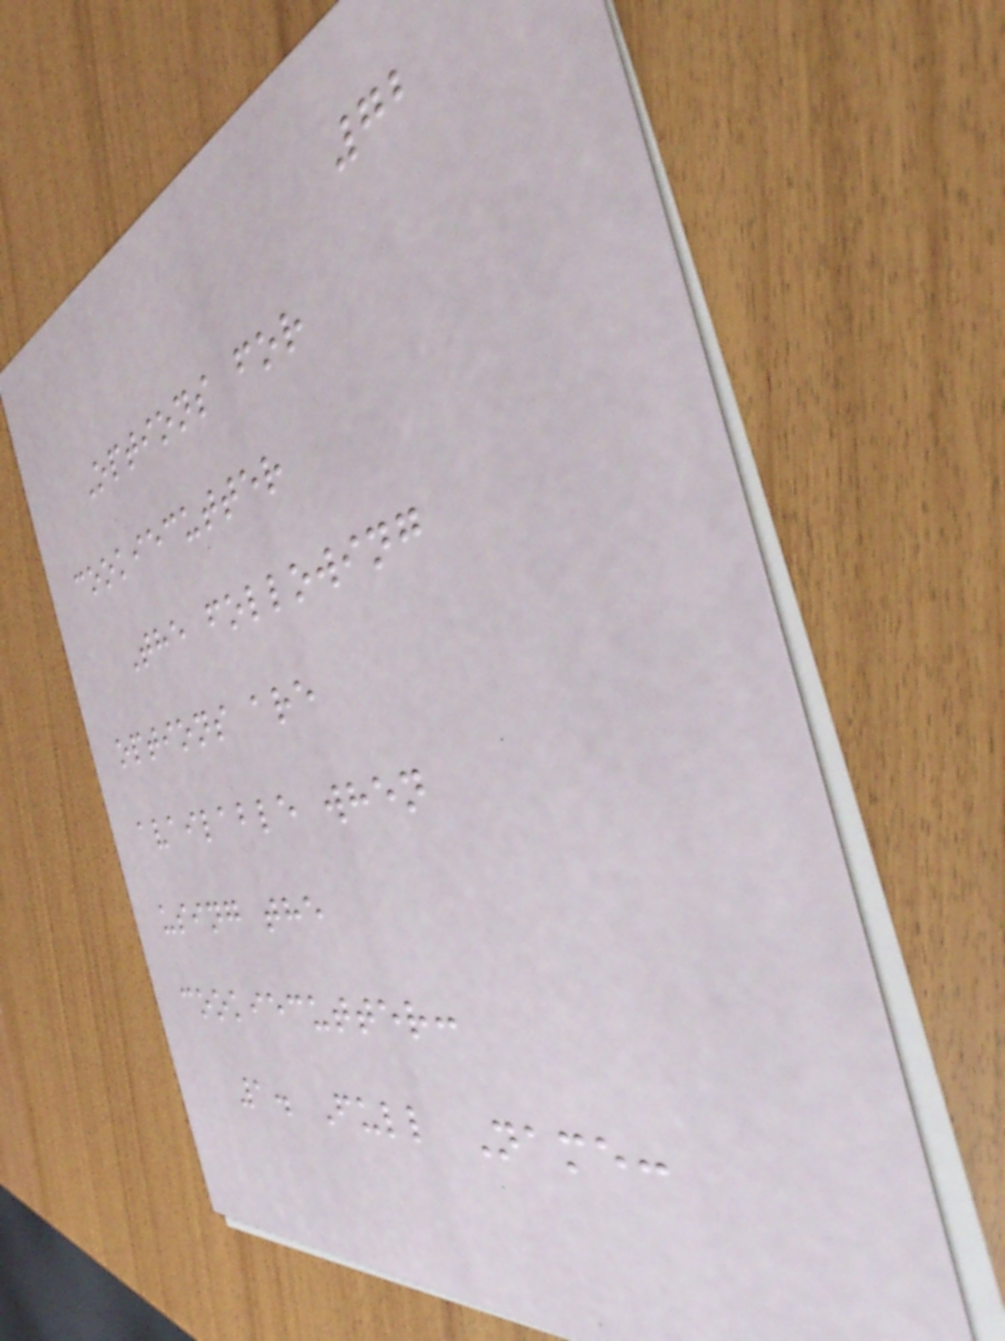72
Options for
cookiecutter
The following
options are
available when
using the
cookiecutter:
1. Full Name:
